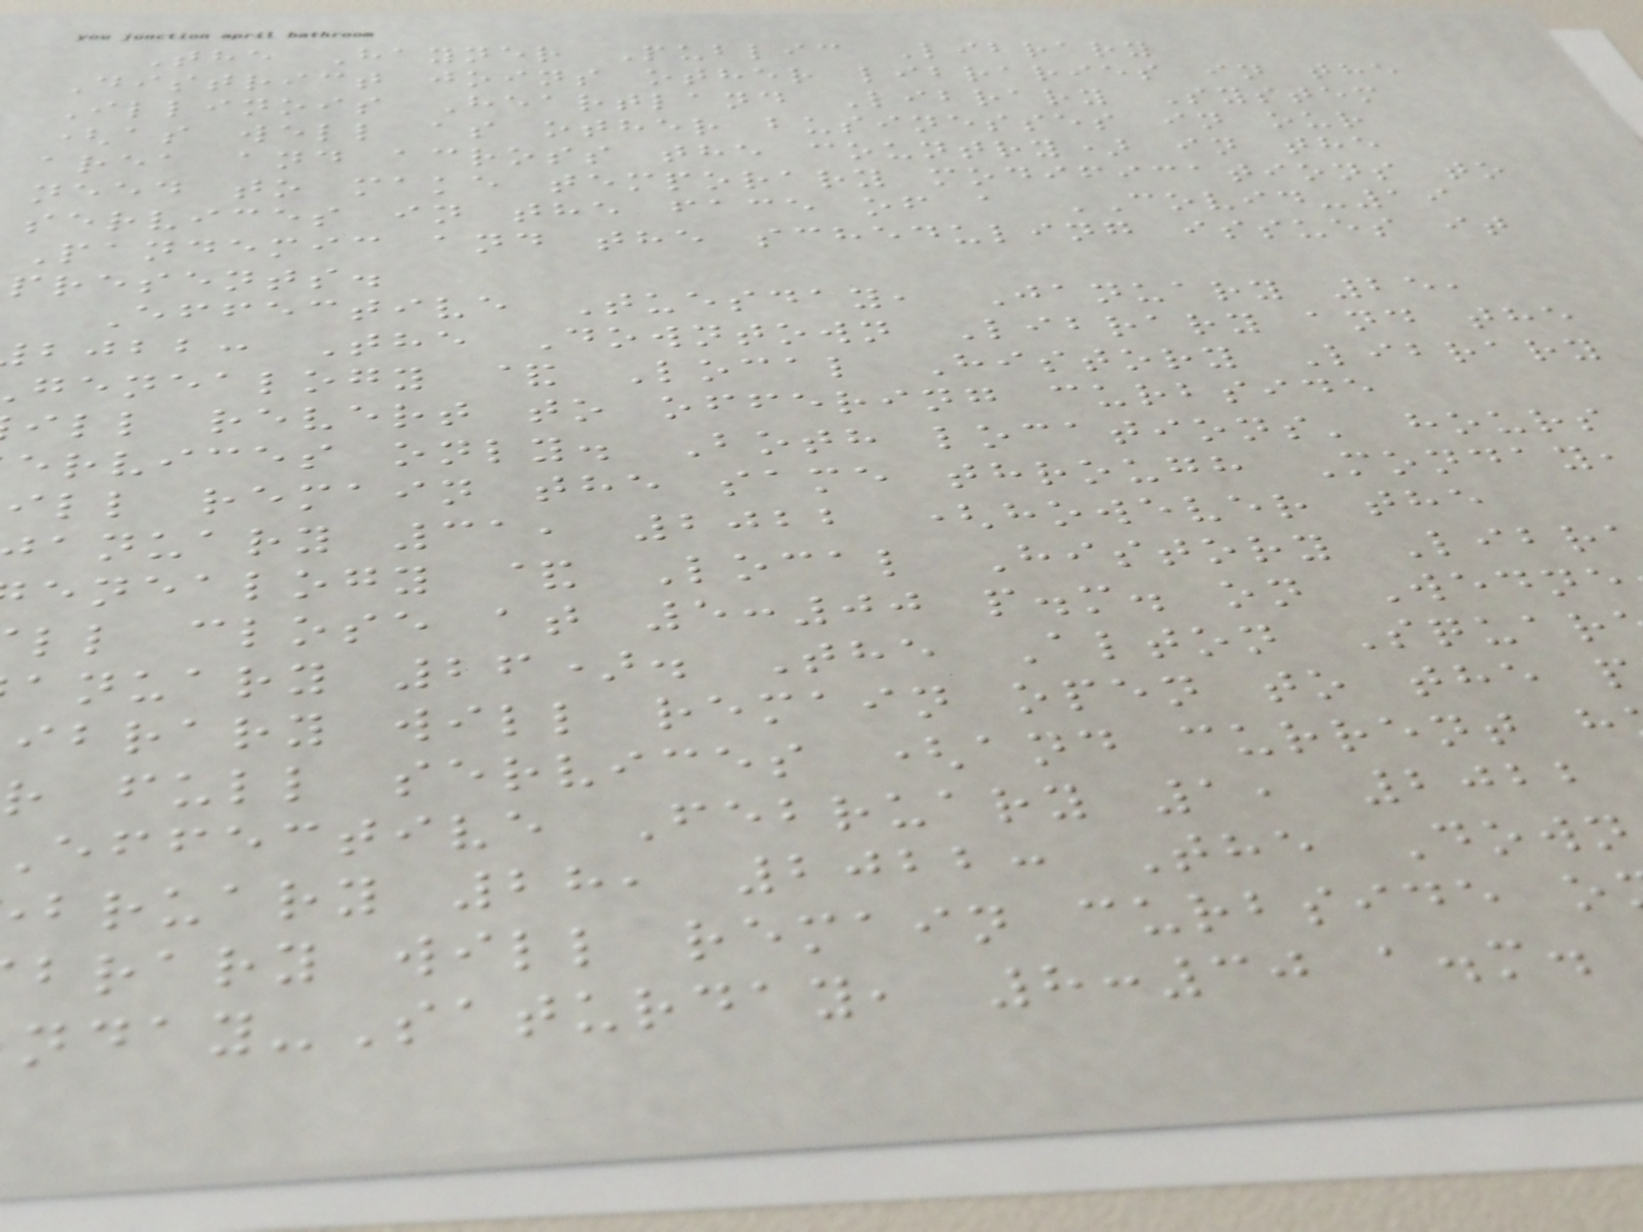The Hayner Public Library
District joins other libraries in the
Illinois Heartland Library System
(as well as other businesses in our
area and across the country) in the
need to make temporary modifications to
services in the face of a COVID-19
Pandemic and the scheduling issues it
presents.
Effective Tuesday, January 25,
bjbb: The Downtown Library and the
genealogy & Local History Library
ill revert to offering curbside
ervices only. Both locations' hours
ill remain the same through Monday,
anuary 31, 2022 (however the
enealogy & Local History Libr
ll close at 5:00 p.m. on Wedne
anuary 26). The Alton Squar
ibrary will remain open to the p
r full services (and current h
effective February 1, 2022
bruary 28, 2022: The Down
brary will remain curbside o
nday-Saturday, 8:30 a.m.
